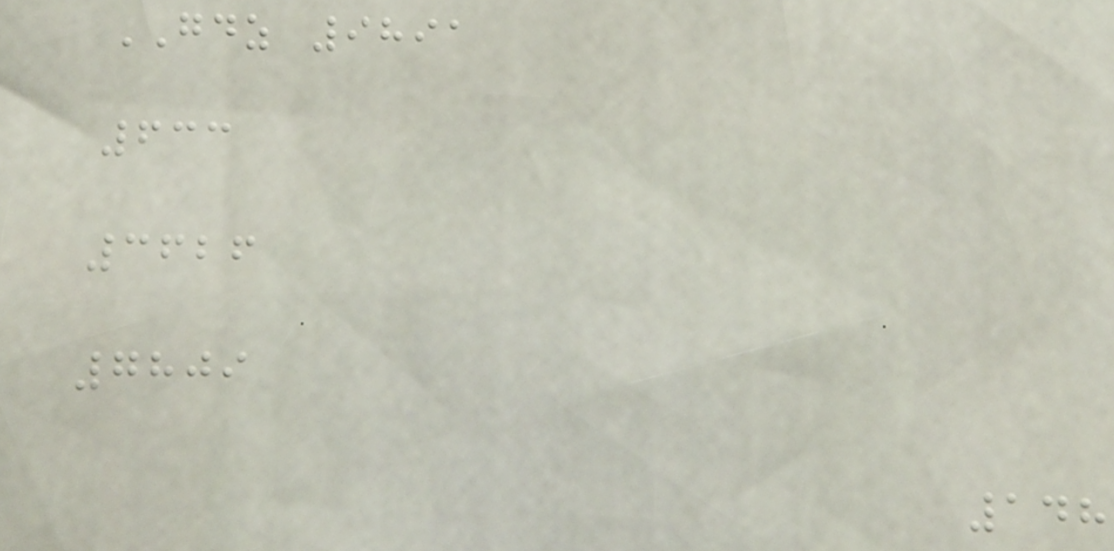GDZ 9891
633
3626
7809
148
